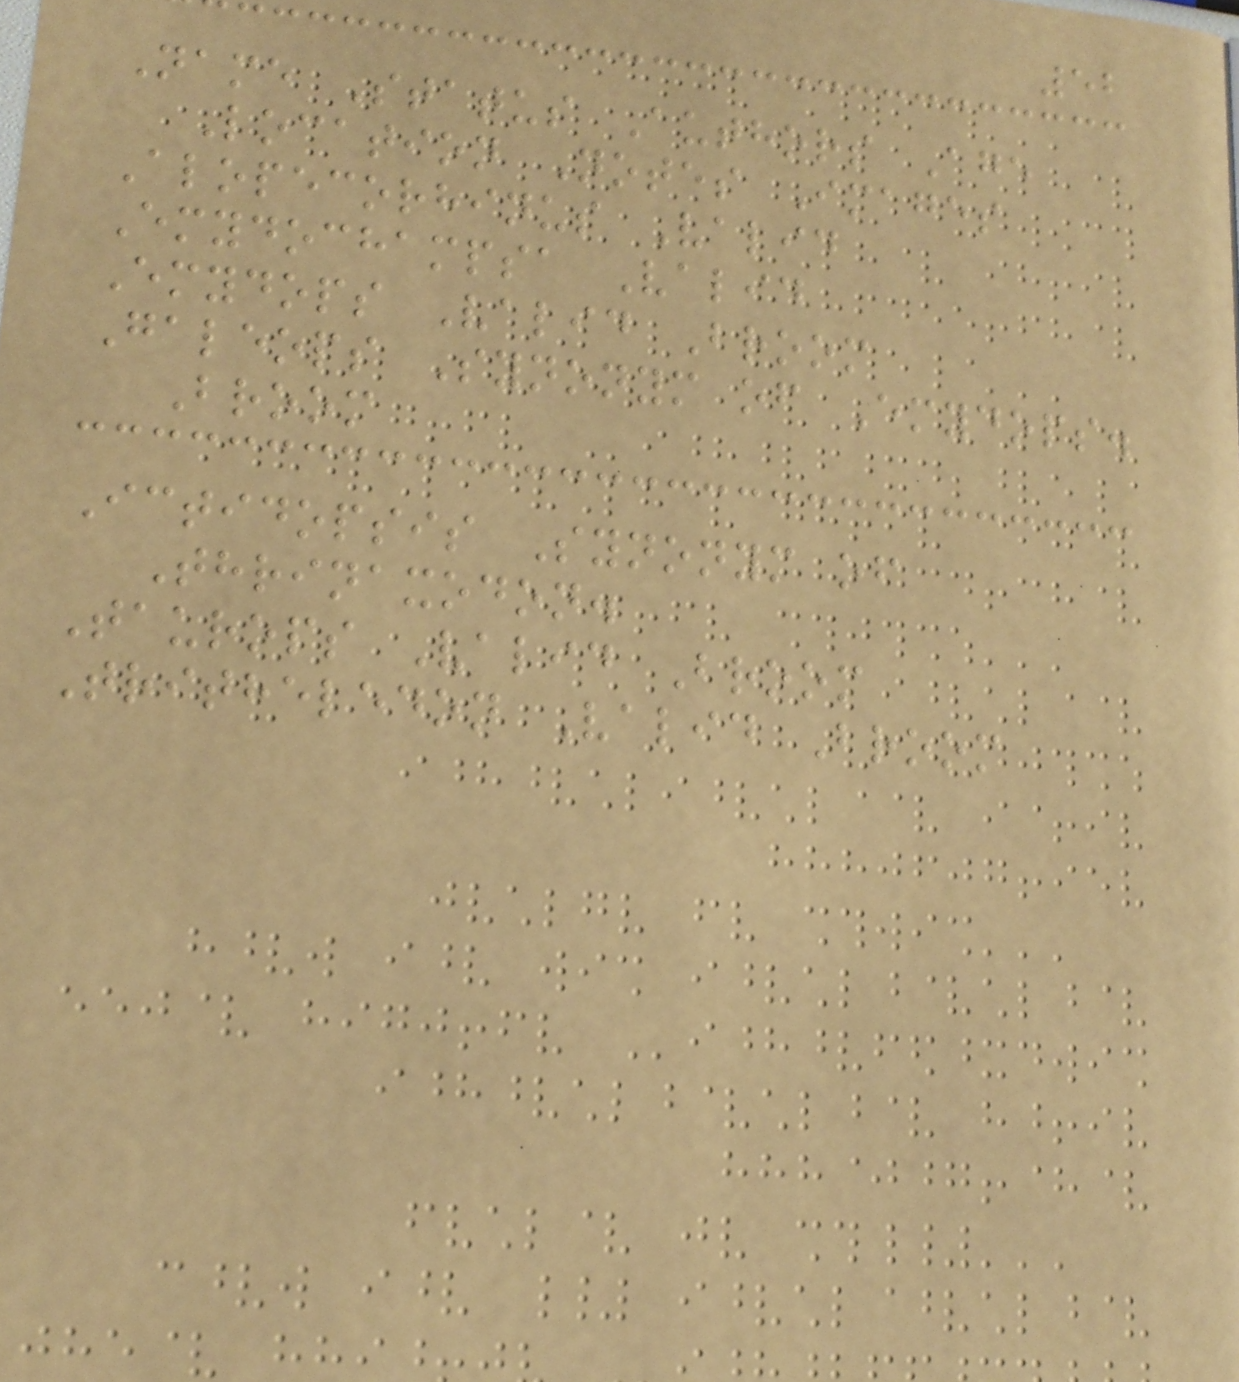52
Name Status Authors Age
Location Notes Images
Alopecorhinus Valid
Emydochampsa Valid
Emydops Valid Broom
Galeops Synonym of Emydops.
Broom
Ictidopsis Synonym of
Thrinaxodon.
Taurops Valid Broom
Tritheledon Valid Broom
